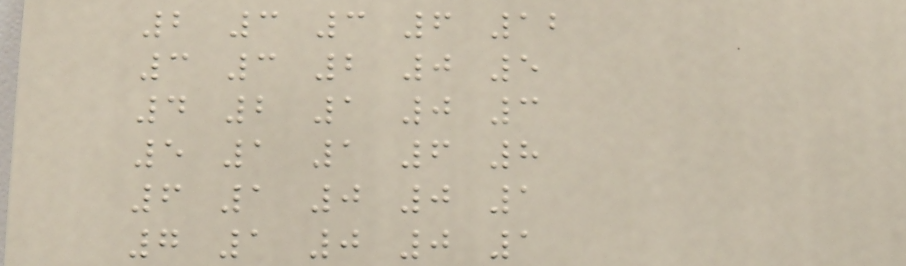2 3 3 6 12
3 3 2 0 5
4 2 1 0 3
5 1 1 6 8
6 1 0 0 1
7 1 0 0 1
